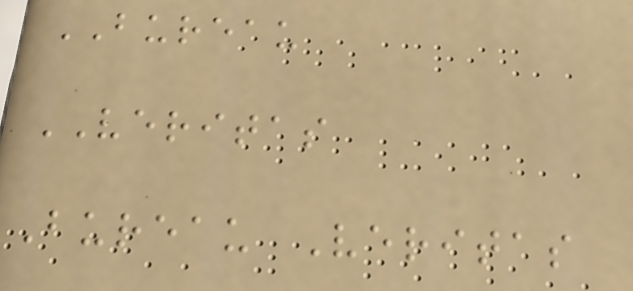BUREAU
VERITAS
Bureau Veritas
